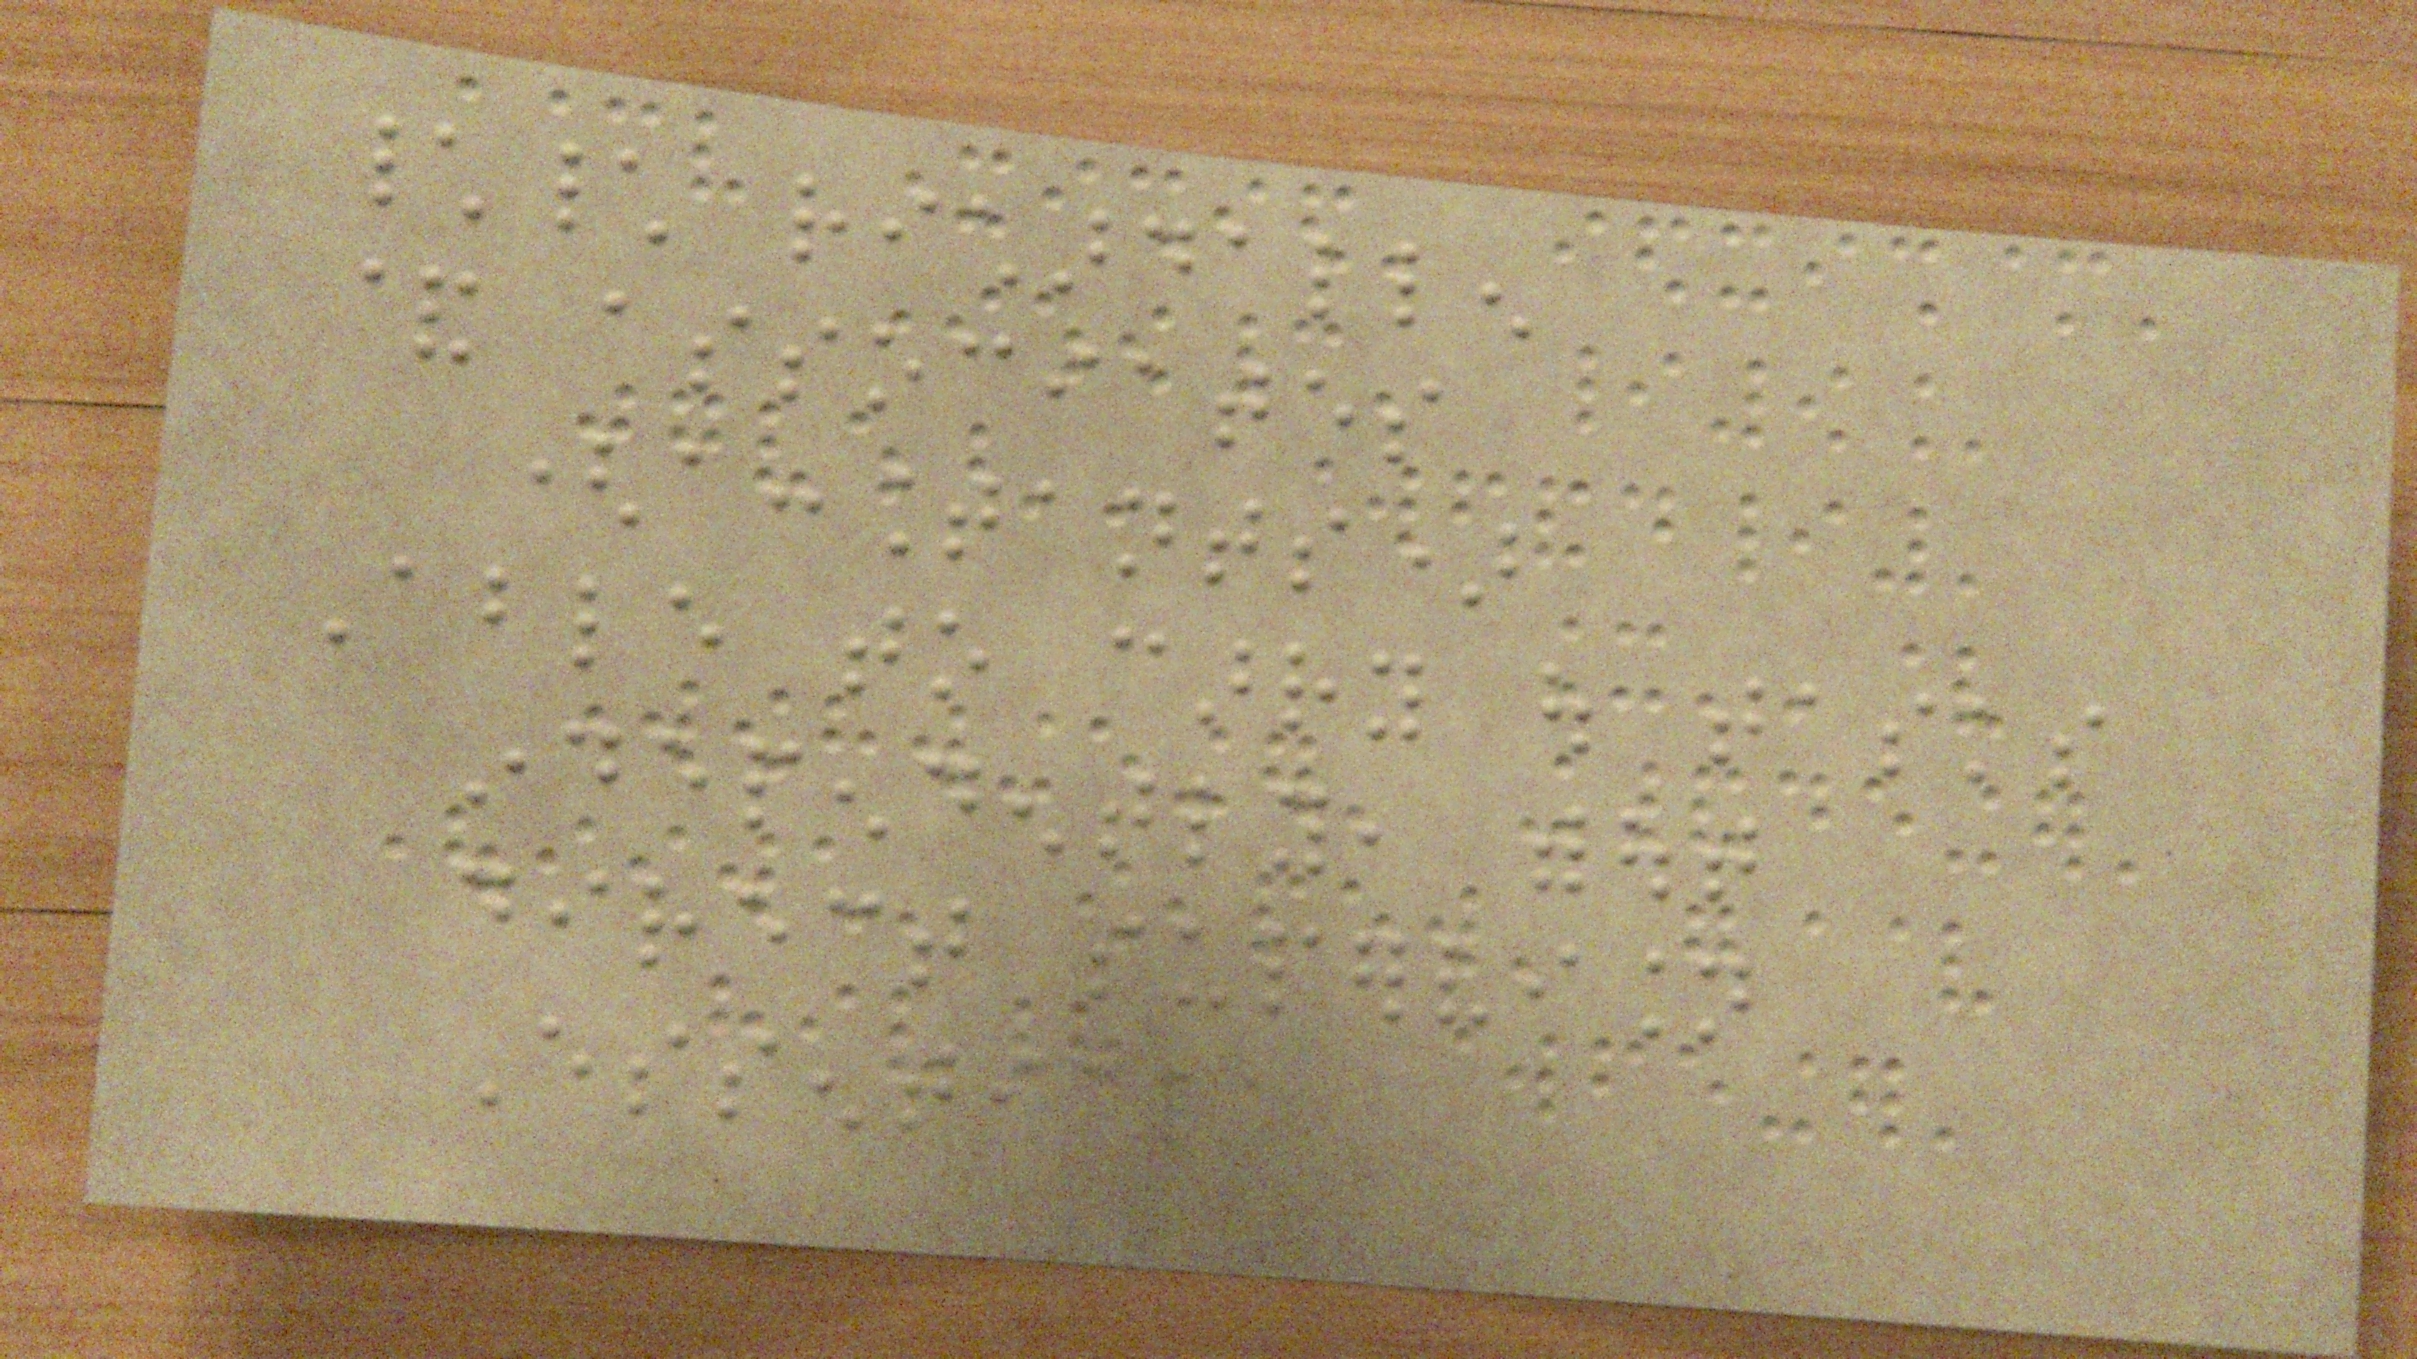\\ richardallen
& associates
(accountants)
Able to carry out tasks
independently, without
direct supervision
Essential
